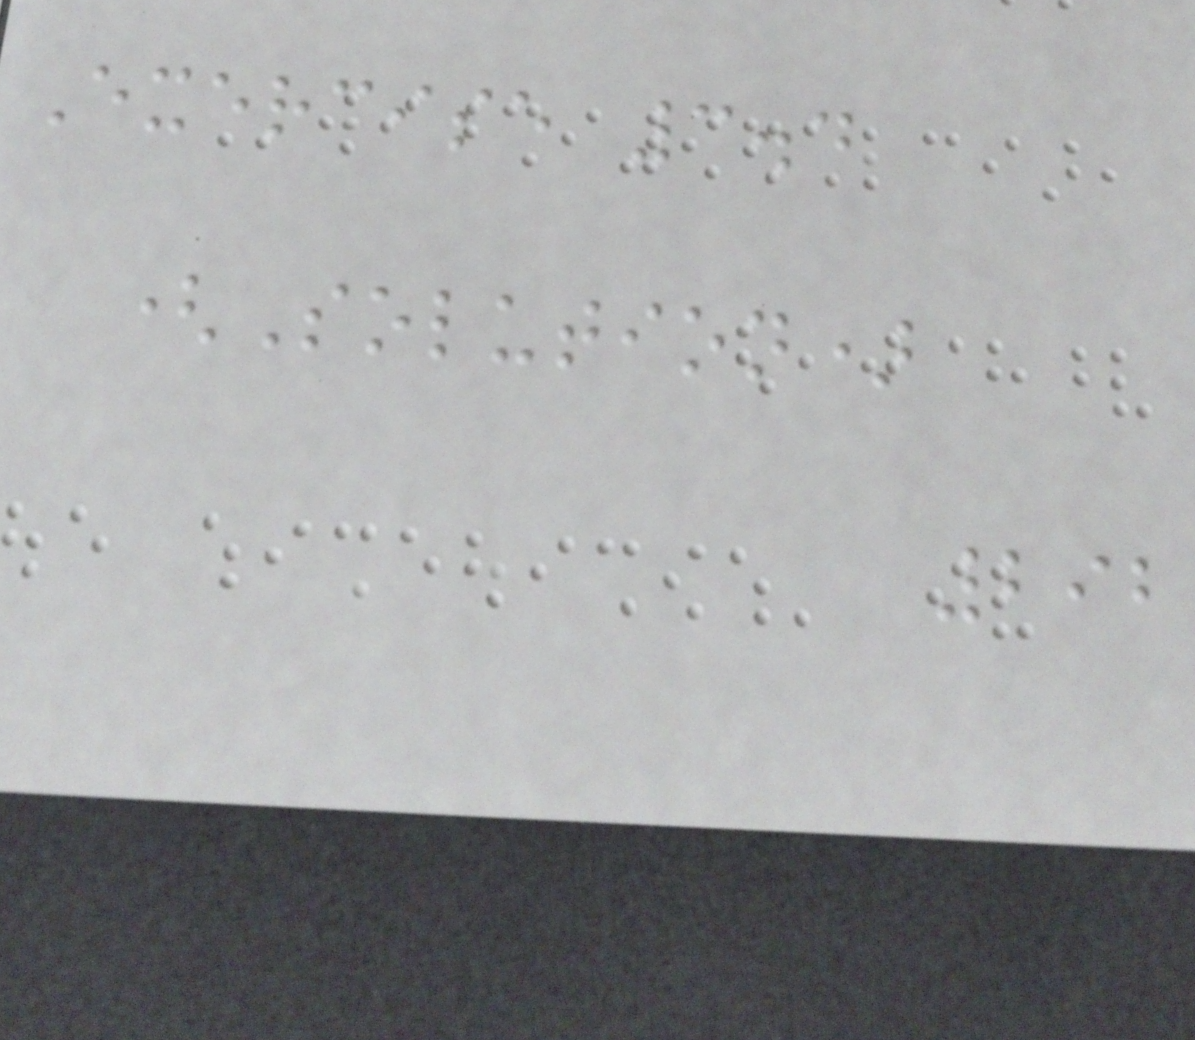Exercise 3.4
(Solution)
292
